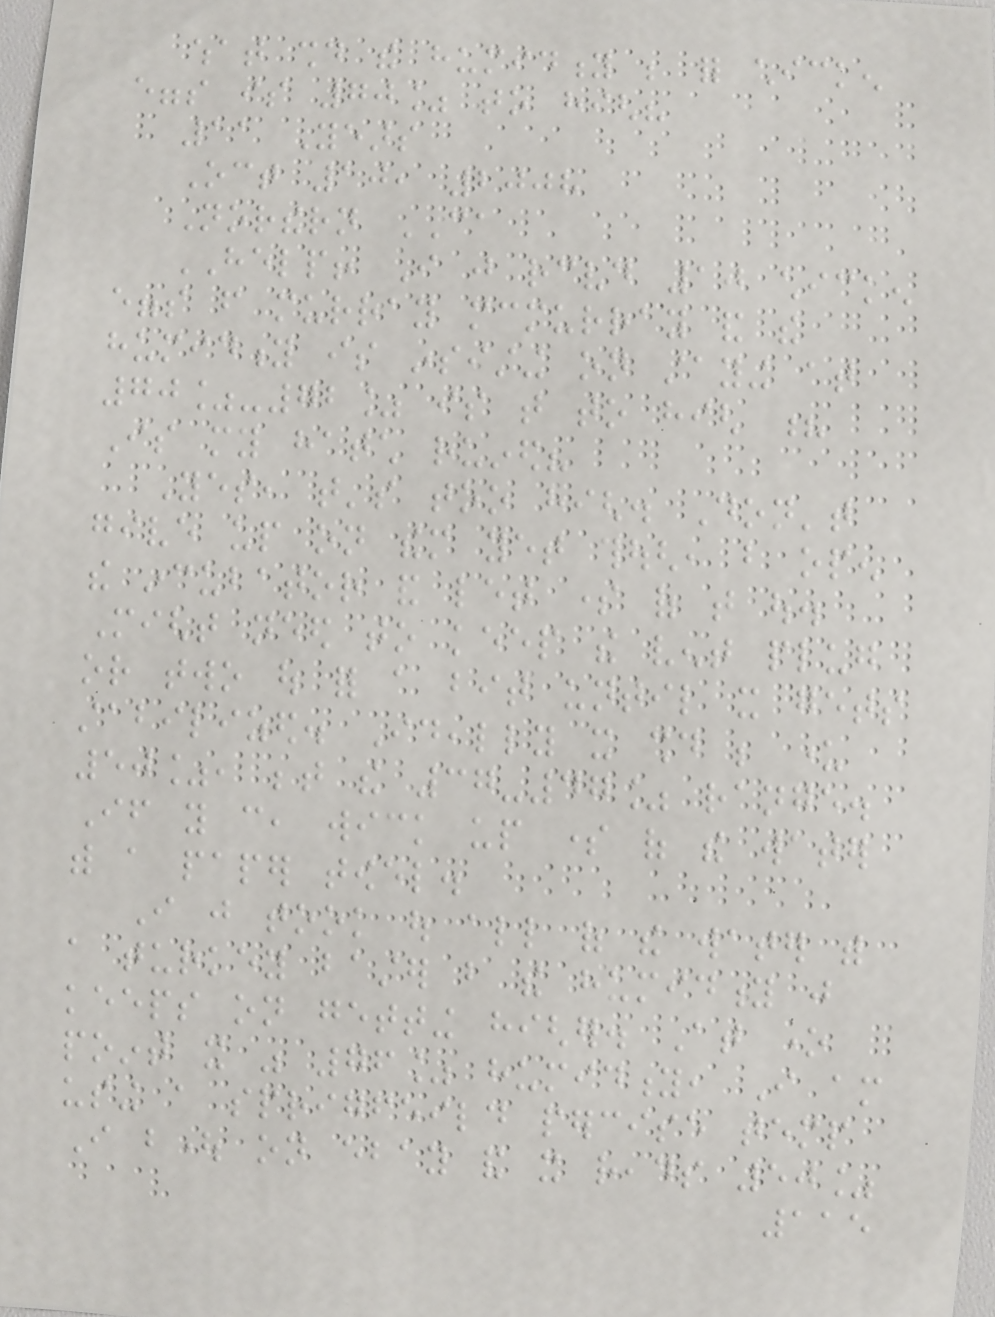what should the humidity be for chicken
eggs is 70% to high?
11 Years
Oct 10, 2008
Northern CA
HELP! I just received 10 chicken
eggs from murray mcmurray and the
humidity is insisting on staying at
70%-72% is that to high ?
Is my hatch ruined?
Yes, that's too high. Don't
give up on them yet though, but open
the incubator and let some of that out.
Might need to keep the vent plug
or two out for a bit until it gets
stabilized. Ideally it should be under
50%, between the 37-47% range.
If you can, wick up some of the water
with a paper towel.
I just took out all of the water with
a turkey baster but the humidity just
keeps on getting higher. At one
point it was 76% humidity, I am
using a sprigfeild percise temp
I bought on ebay and it reads 50%
115
